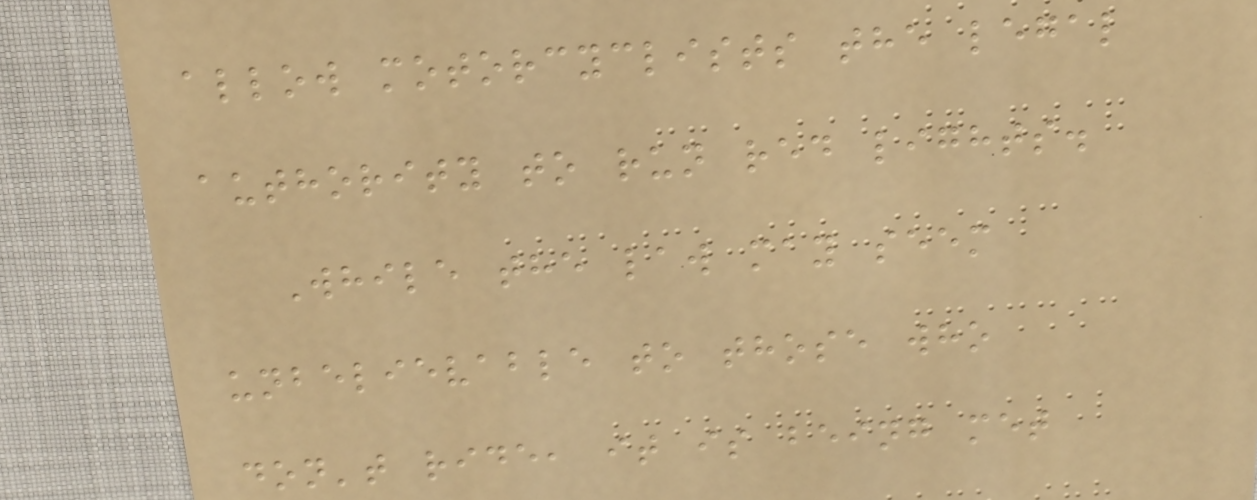allow motorcyclists the legal
authority to run red lights.
While the law may seem
unbelievable to those who
don't ride, it is being met
